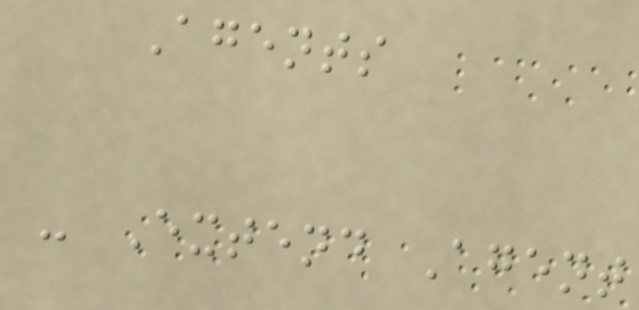Agents
- Extend Agent
